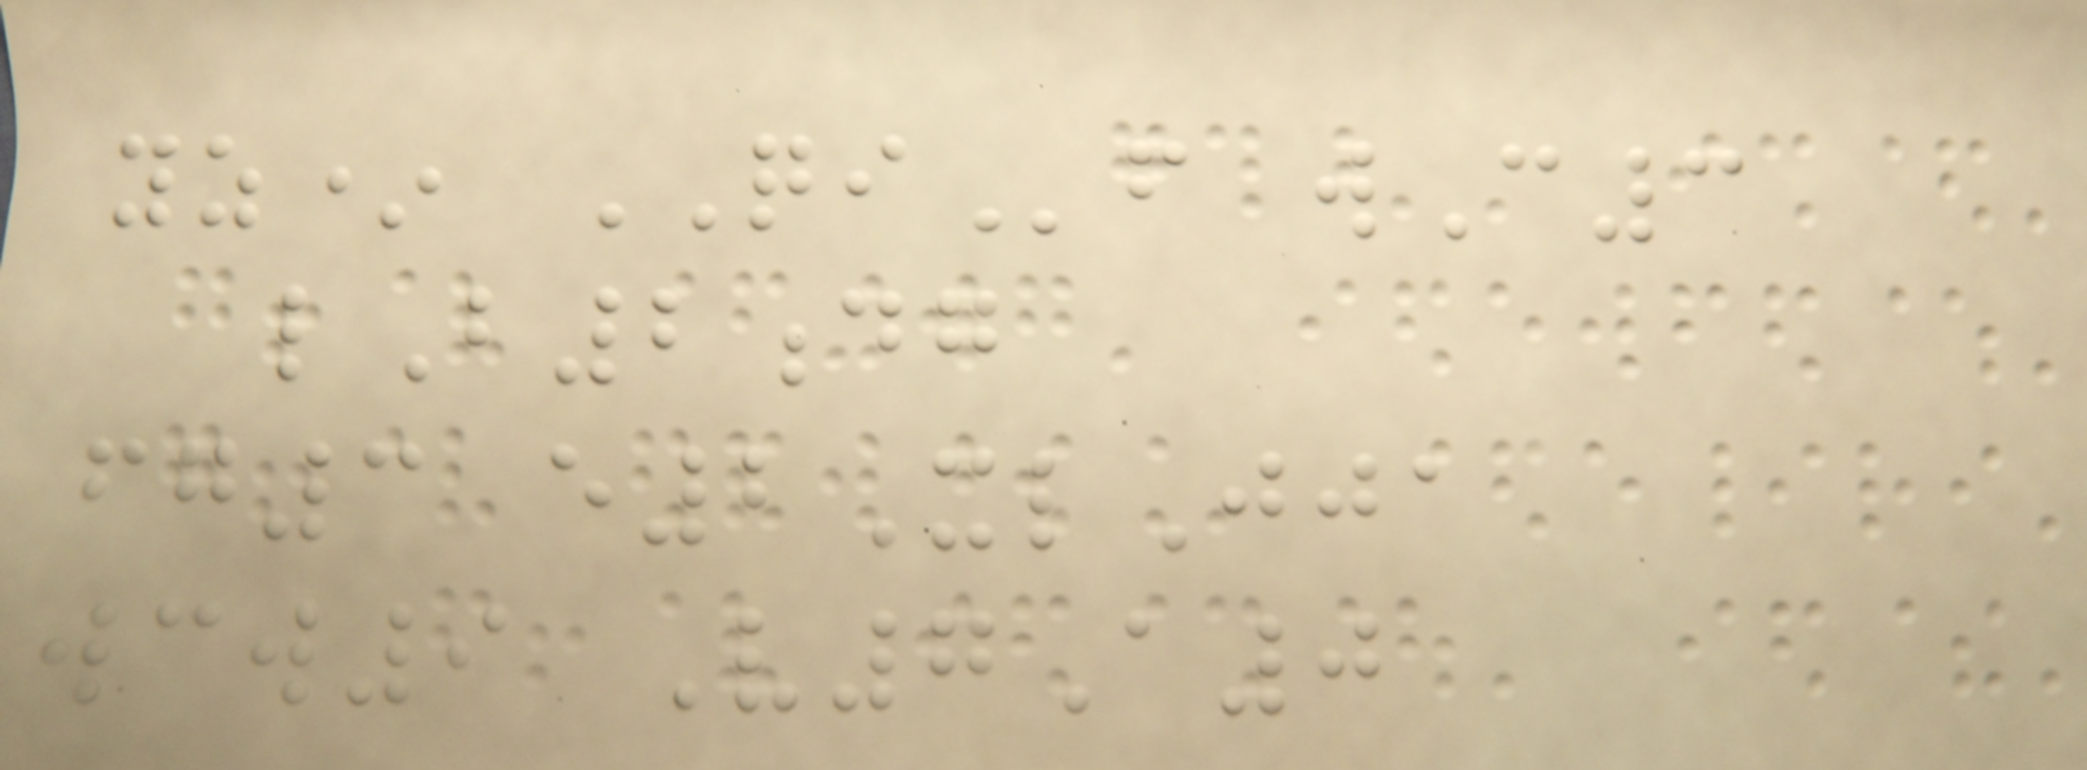yz* QIf wC3
lB2dg
fg3 e2XlJja
wcw9 V7A0
